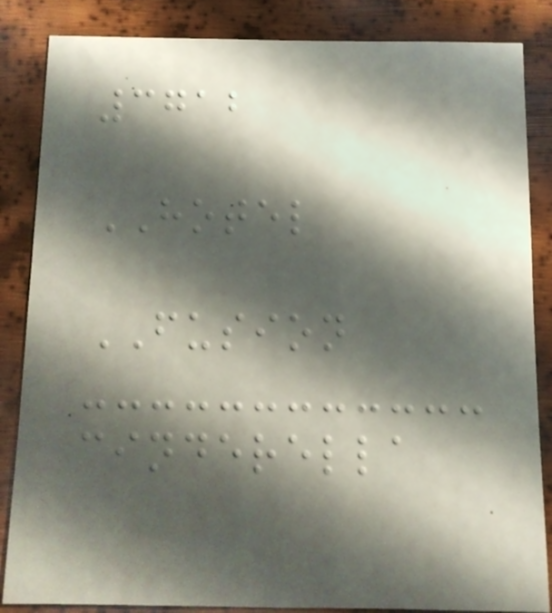3712
HOTEL
FUSION
cinderella
